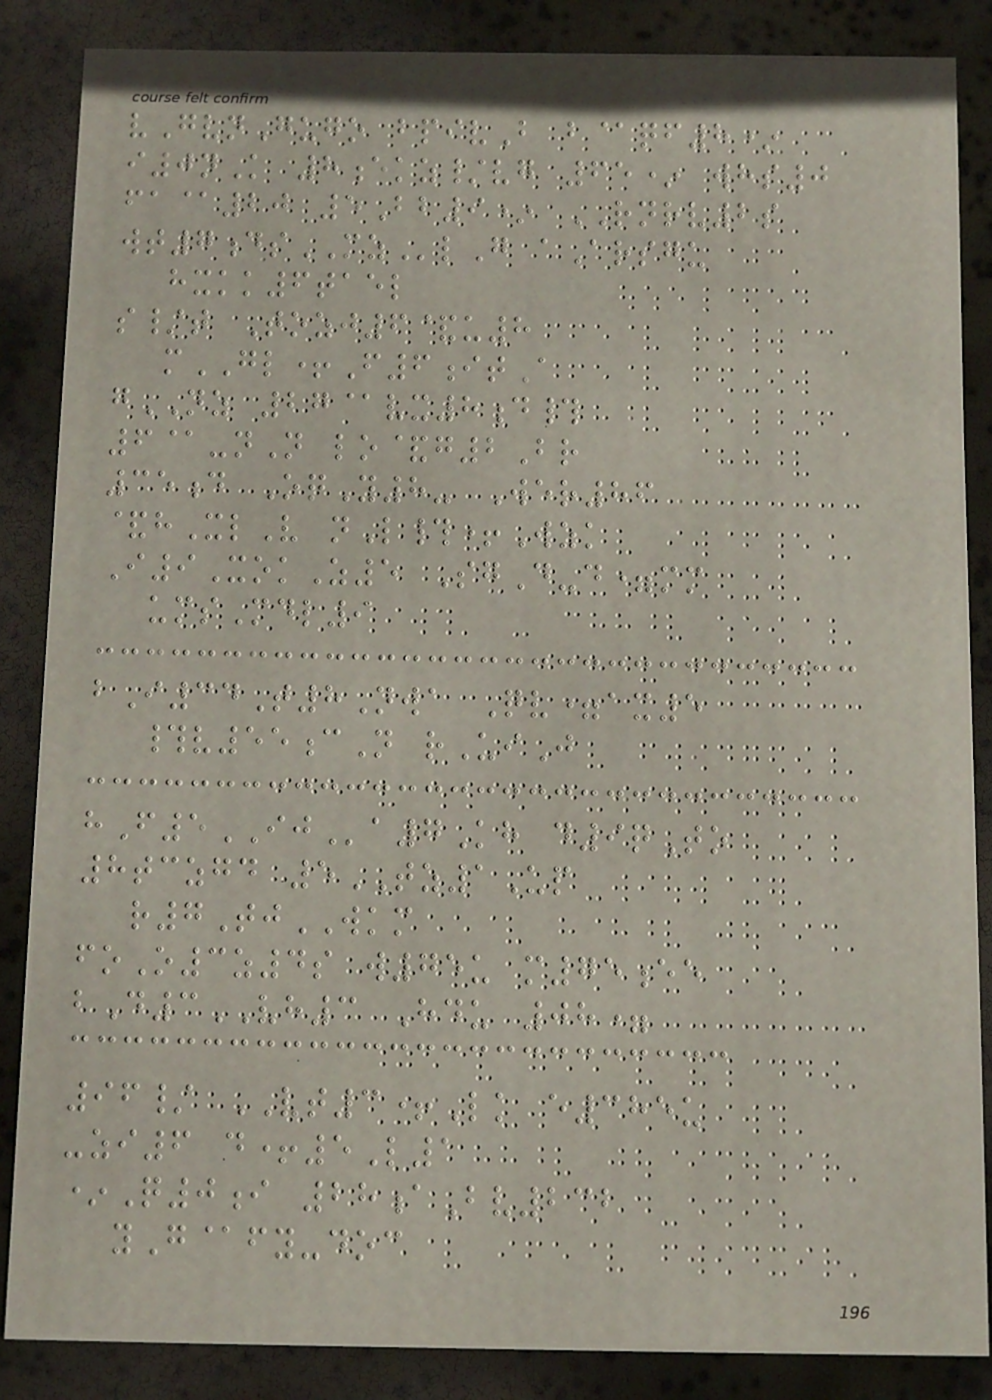vGvnGugo bpivB b@qf8*
i0nK 8ekz/vg 65* whs0
fa@20 5Bb9* RNRV2s
wt7dsMZlG aArsgu
hxkk6tael
s/t Tozj6&u8
mGL+F6itA
gNZ 27@vx8d#
6@-nN lo&g2Br
35d OqY8- Wer86
&hXlV nL#+Wzk
I9XokZ5 SgD-d=mm
umsMdl9
bI34T8Nwa Qv=ax5
#v55cN rUiJ
hF5IJa7Kh d9qTo
8tczgd 5TZ1Up
r7TjWKM
foO3z4s w75u m75ee
bD3VH3 Hdu 08=
96/ VT3+Lk e385u
-zi6 d+5L1
*Q0i 28aBv232
yG@fy-doc
